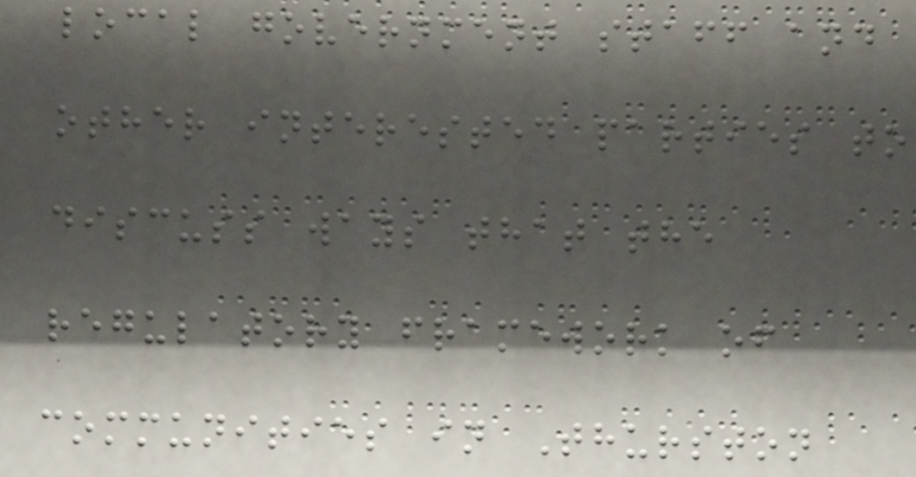local government staff and
other interested parties to
discuss ways that the
regulatory framework of
communities in Thurston
